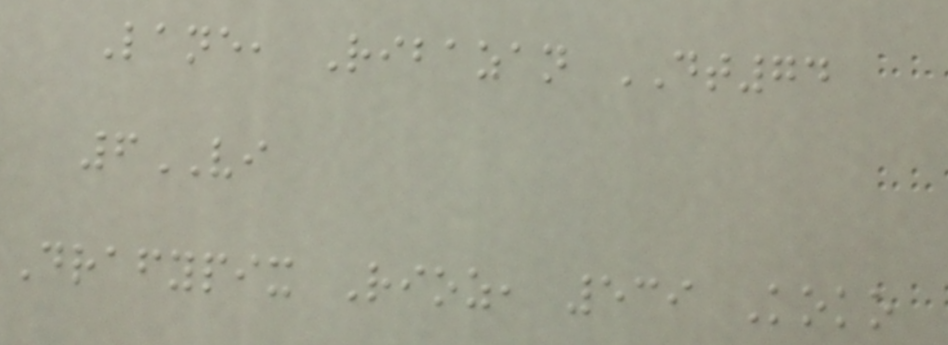Lane, Ribazan DT74
6VI
Drafypix Rioz, 539 Koko
